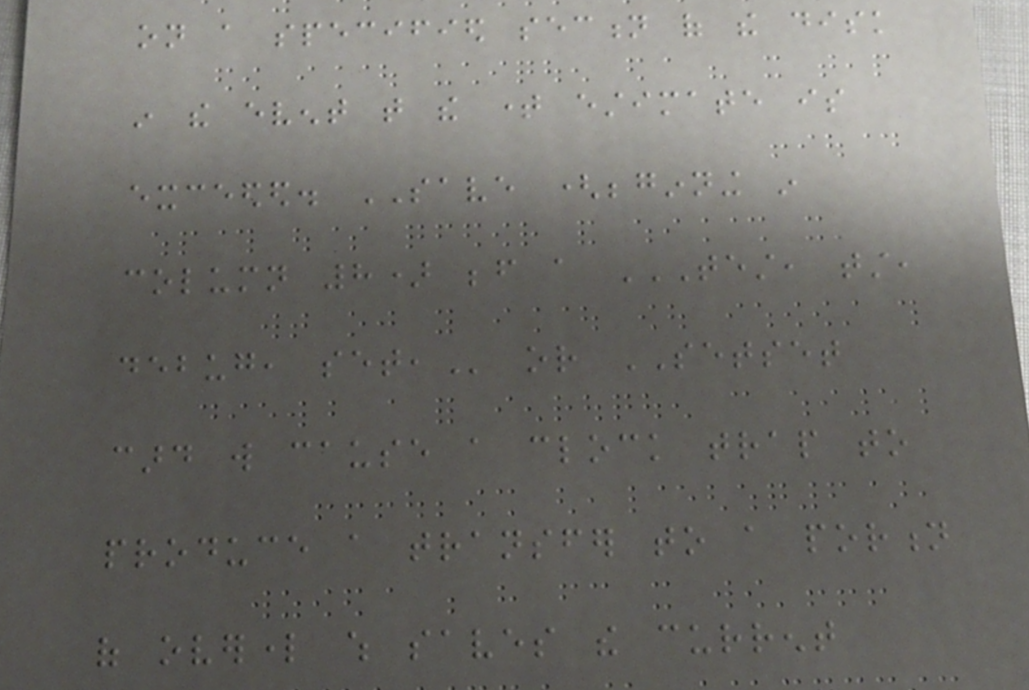on a specified section of the disk
in the event that the time estimate is
exceeded. SAVE (beginning in
column 8) before a TEST, TST,
DEBUG, SET, or SETSET
card will cause a clock trap to
produce a transfer to a portion
of overlord which saves the current
